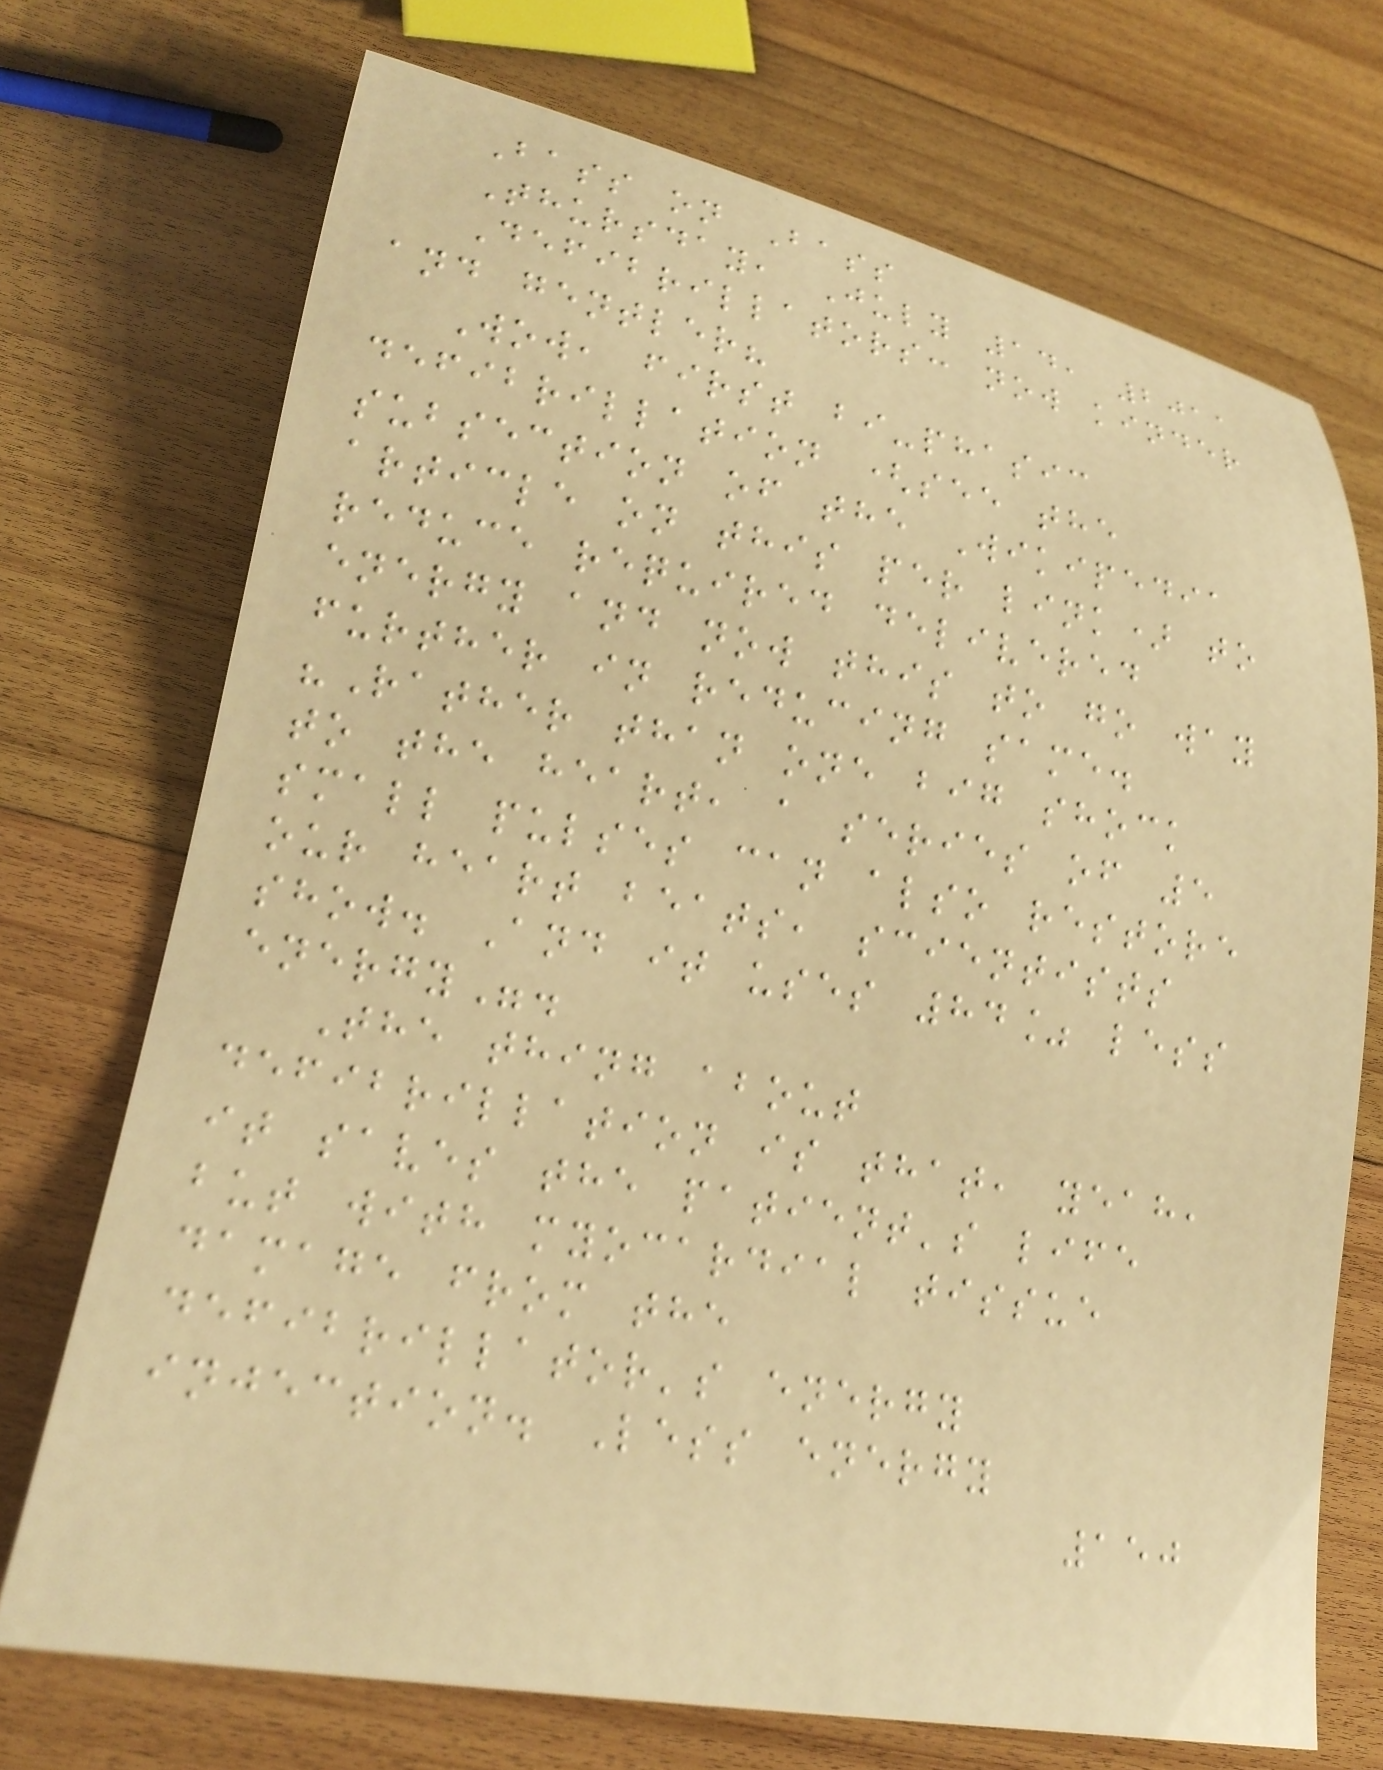Bass on Bass
Thursday, July 14, 2011
Defibrillators: now kinder
and gentler?
Wow, first bi-phasic
defibrillation (see the
subsection of the Wikipedia
article on this per link) to
reduce required delivered
energy and now this to go way
further in reducing same.
"Rather than one big shock
to the heart, a series of 5
small pulses can also restore
our heart beats, scientists
show. And it uses 84% less
energy".
The thing about
defibrillation is that, yeah,
it saves the patient's life
but with myocardial tissue
damage from the
defibrillator's energy
injection. Less energy
150
